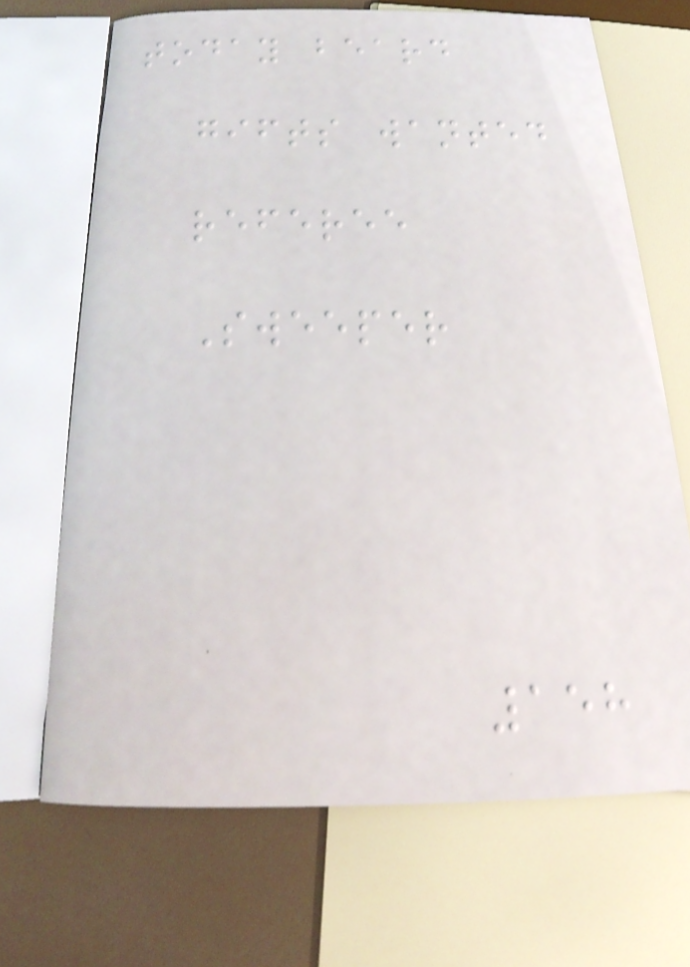today beard
gifts wanted
referee
Sweeper
158
